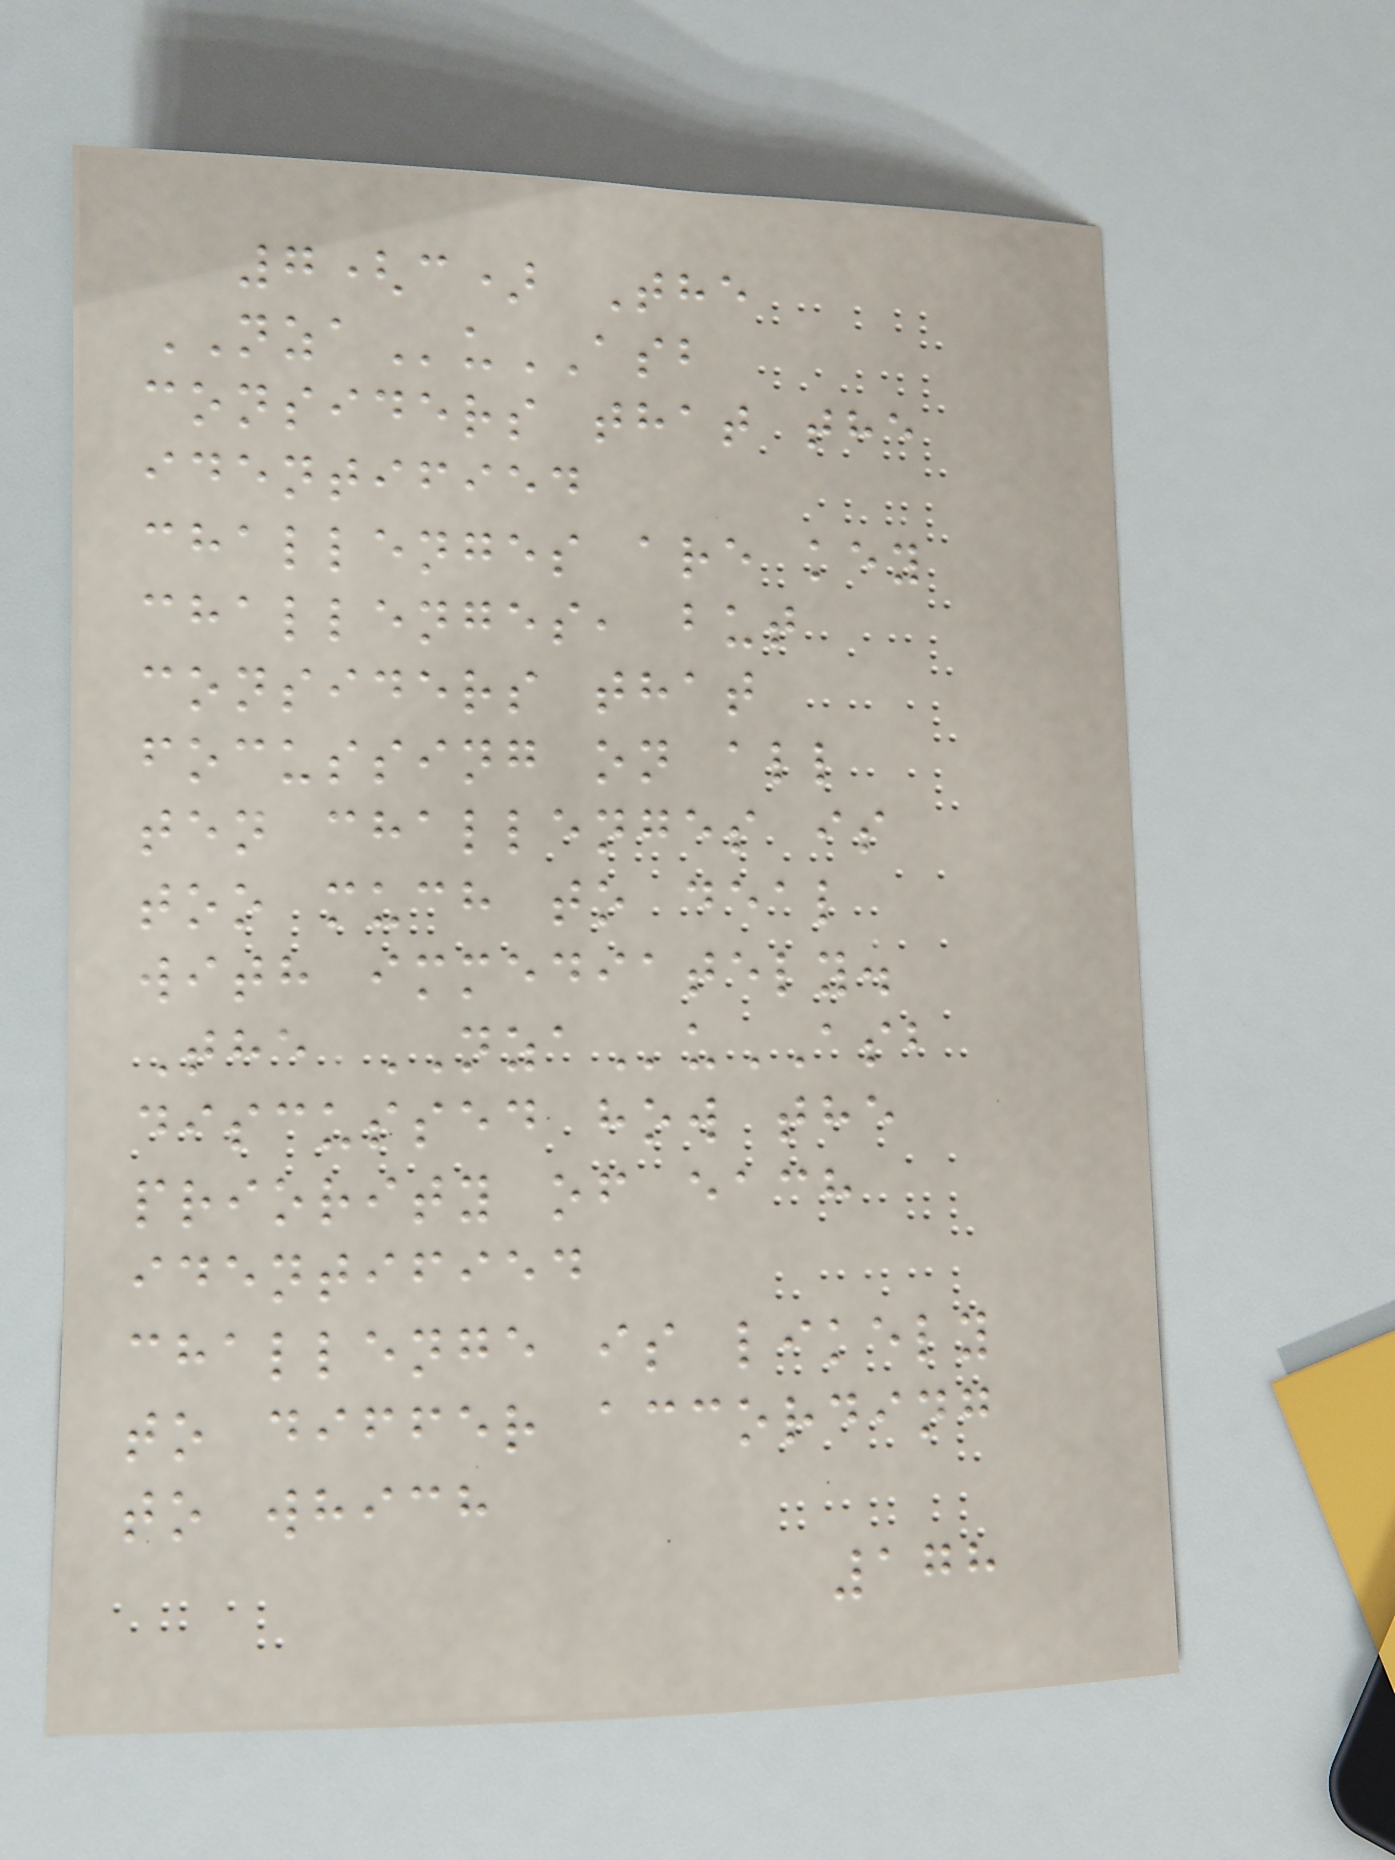7(c) The
NZAuASB
considers that the
identified
challenges are key
challenges, but
considers that
focussing on all
ten challenges is
too much to deal
with immediately.
The NZAuASB
discussed how the
priority of each
identified
challenge is likely
to differ according
to which
178
